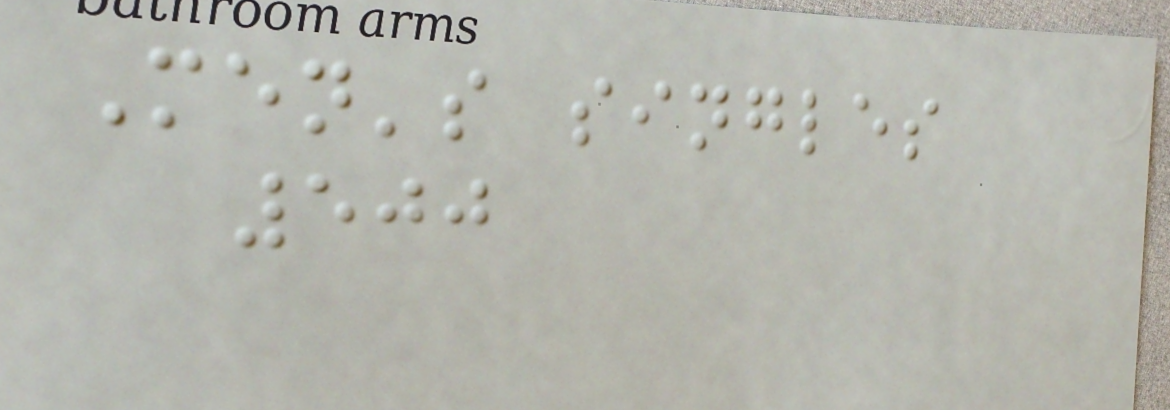Men's singles
500
